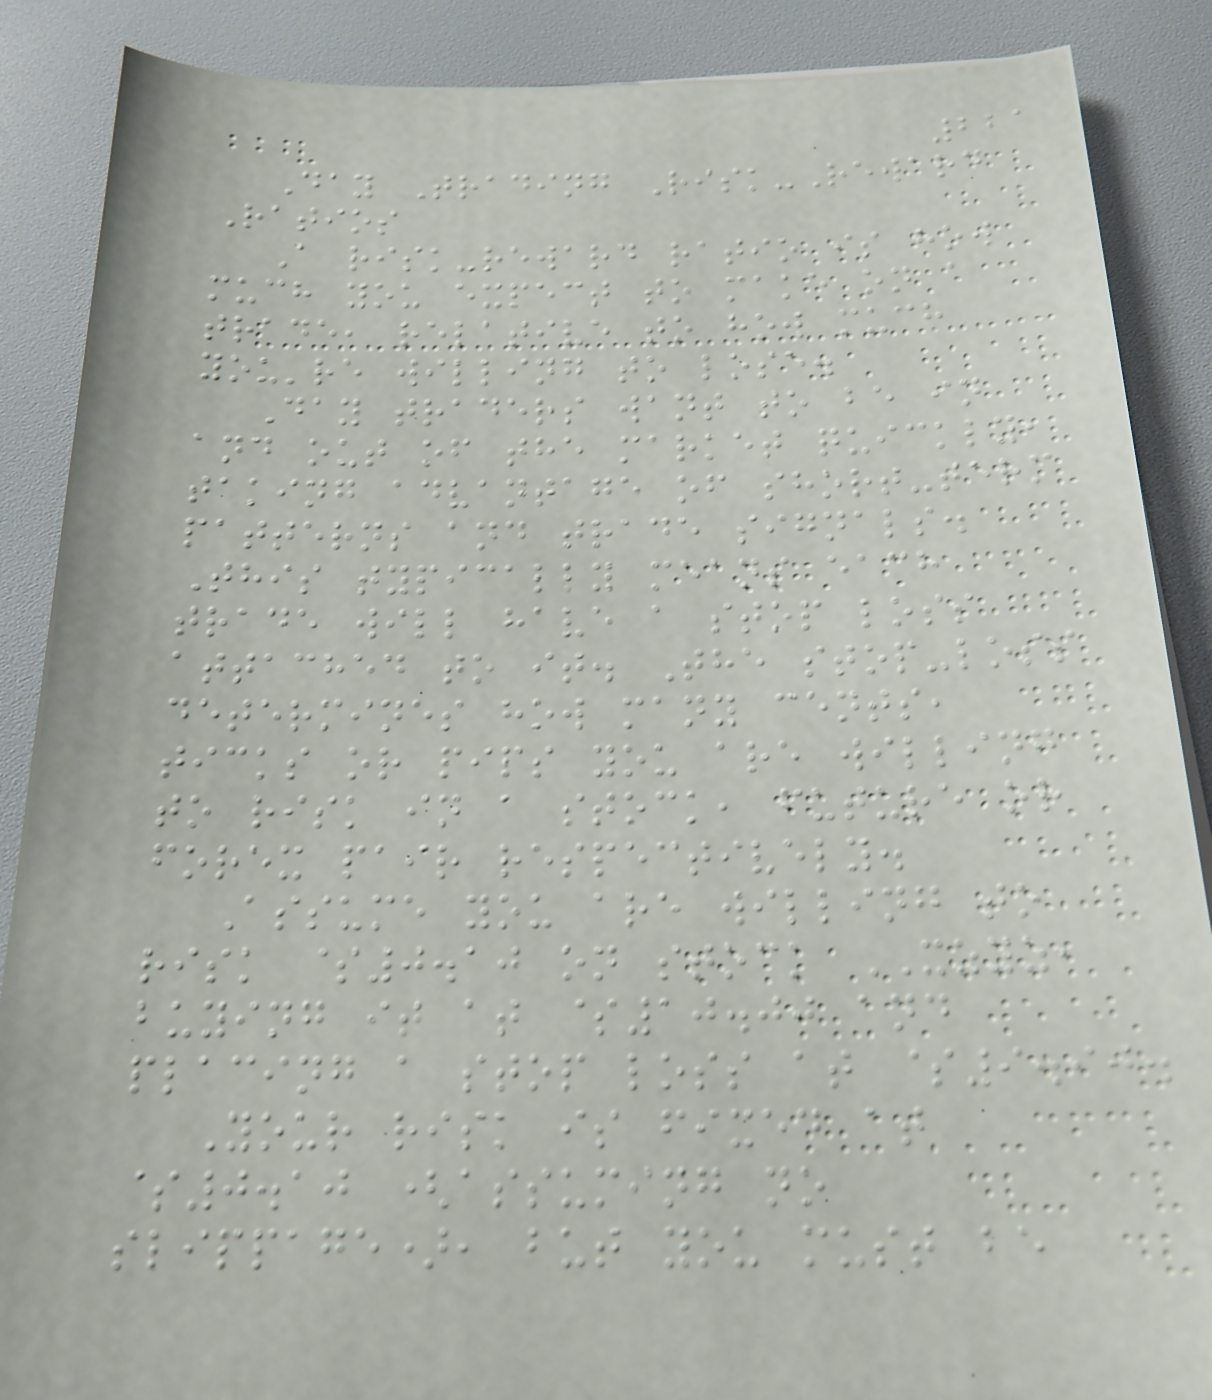221
Day Trading Risk-Reward
Ratios
A risk-reward ratio is how
much you expect to make on a
trade, relative to how much
you're willing to lose.
Day traders want to be in
and out of the market quickly,
taking advantage of short-term
patterns and trade signals.
This typically means each
trade will have a stop loss
attached to it. The stop-loss
determines how many cents,
ticks or pips you are willing
to risk in a stock, future or
forex pair respectively.
Assume you are willing to
risk $0.10 on stock XZYZ,
buying it at $10.00 and
placing a stop loss at $9.90.
Your risk is fixed at
$0.10 (assuming no
slippage), but you must be
